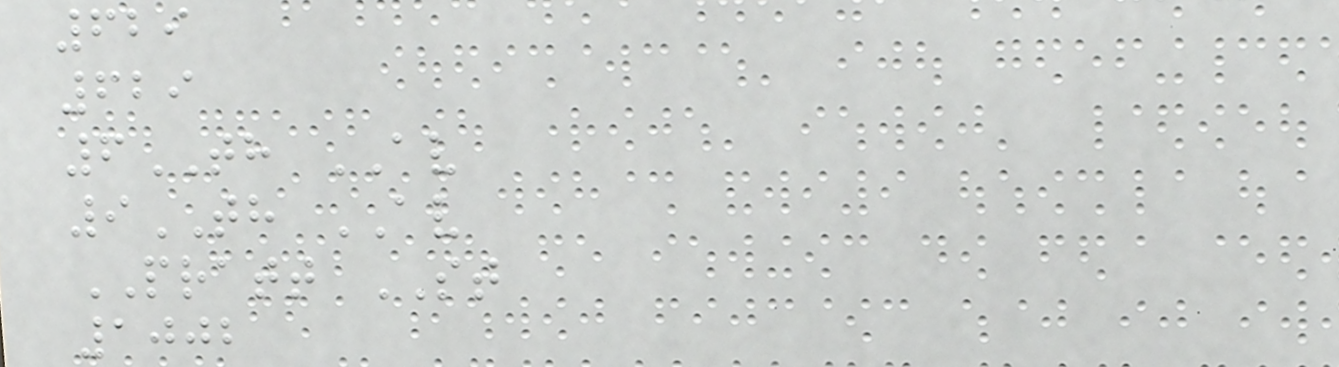629
629
6TH AV
9TH AV
PRATT ST
1002
